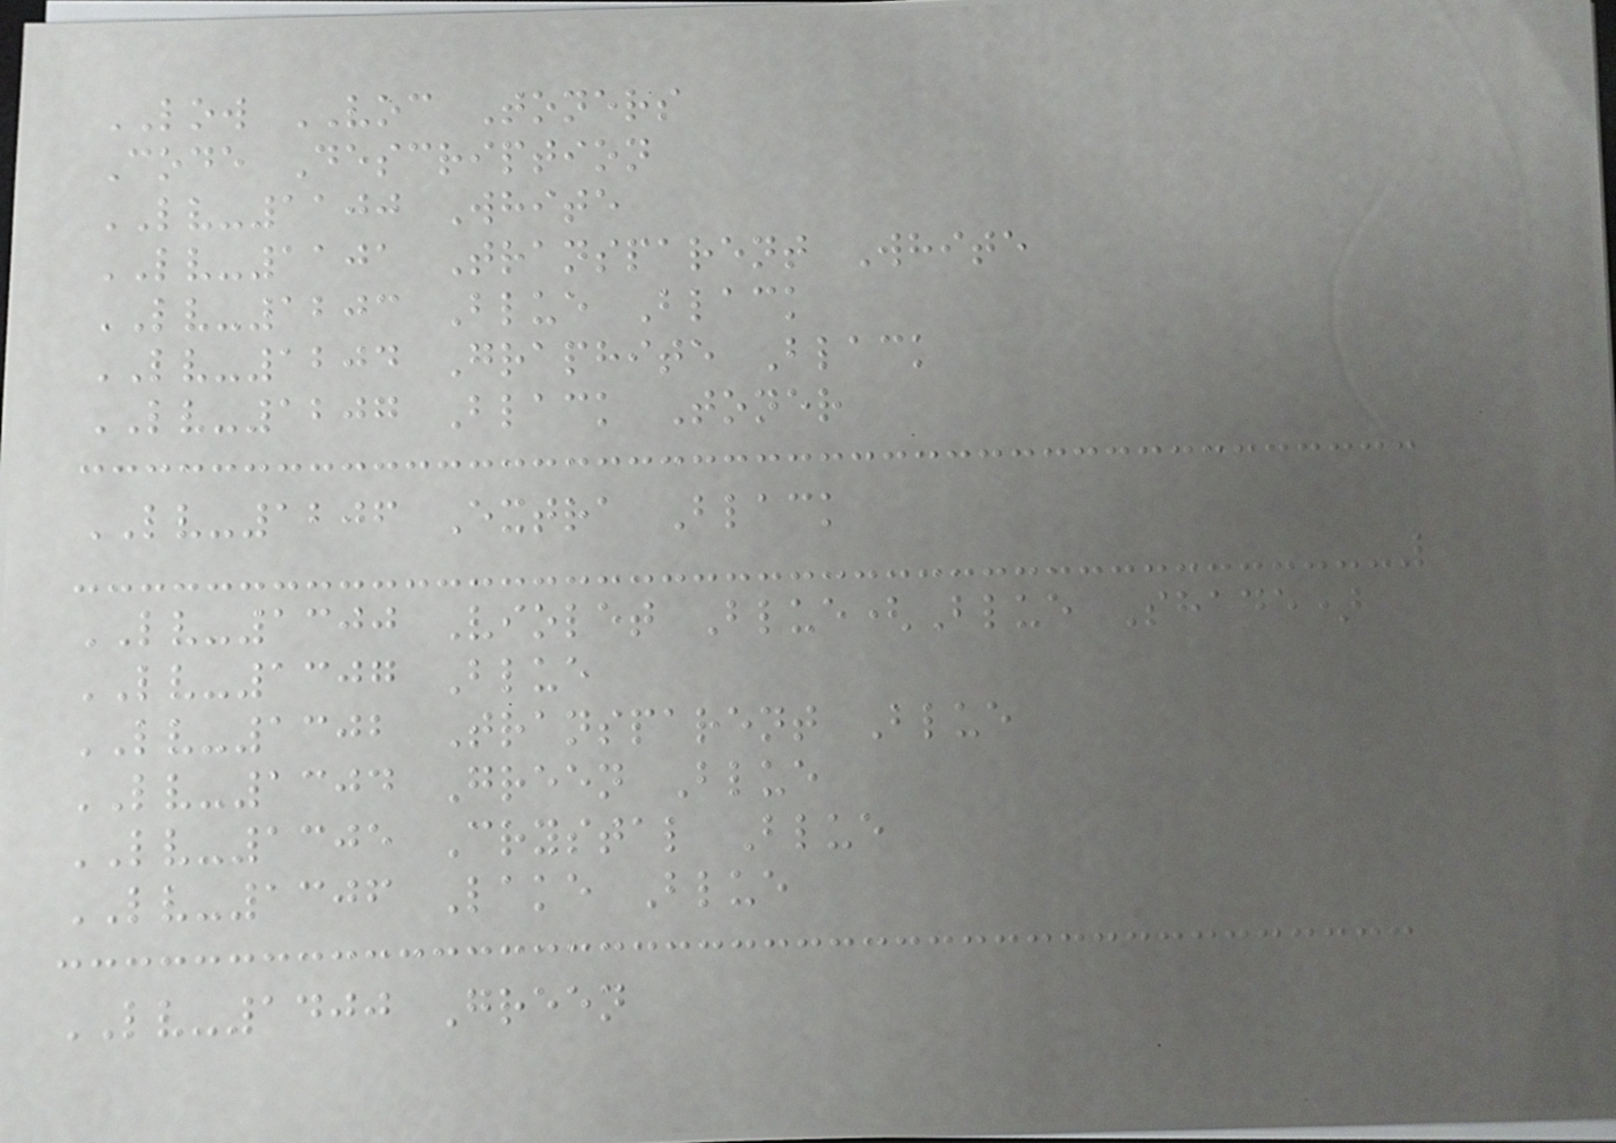LOW VOC Toners
Code Description
LV-1100 White
LV-1101 Transparent White
LV-1203 Blue Black
LV-1204 Graphite Black
LV-1207 Black Toner
LV-1206 Extra Black
LV-1300 Violet Blue(Blue Shade)
LV-1307 Blue
LV-1302 Transparent Blue
LV-1304 Green Blue
LV-1305 Crystal Blue
LV-1306 Lake Blue
LV-1400 Green
